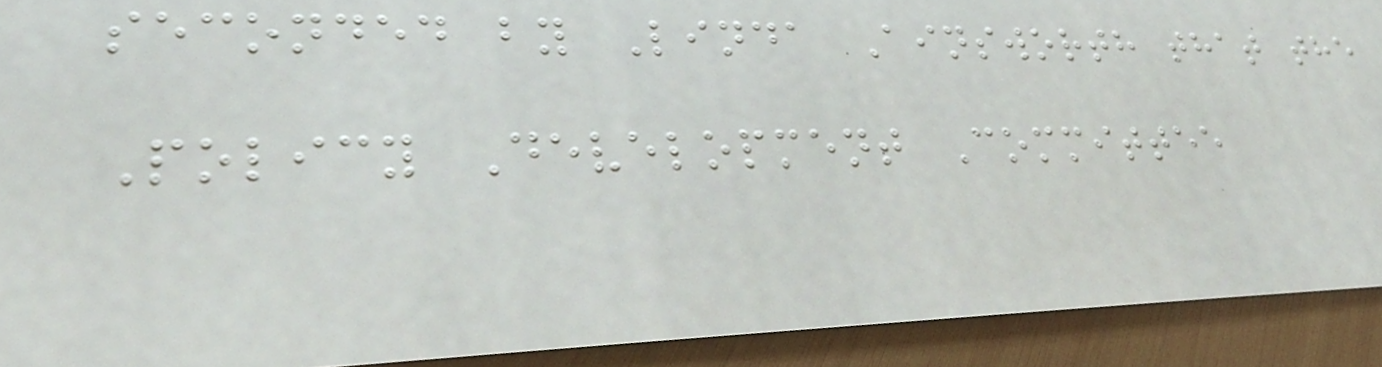seconded by Linda Ainsworth that the
Policy Development Committee
